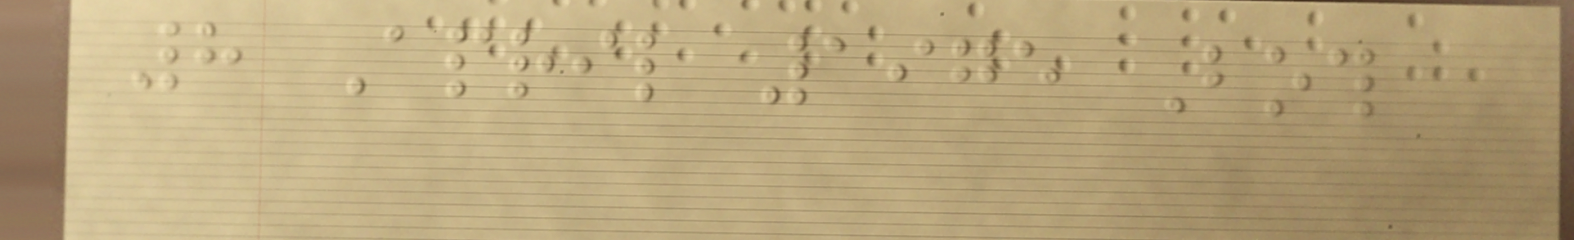8 April 1975 Both
